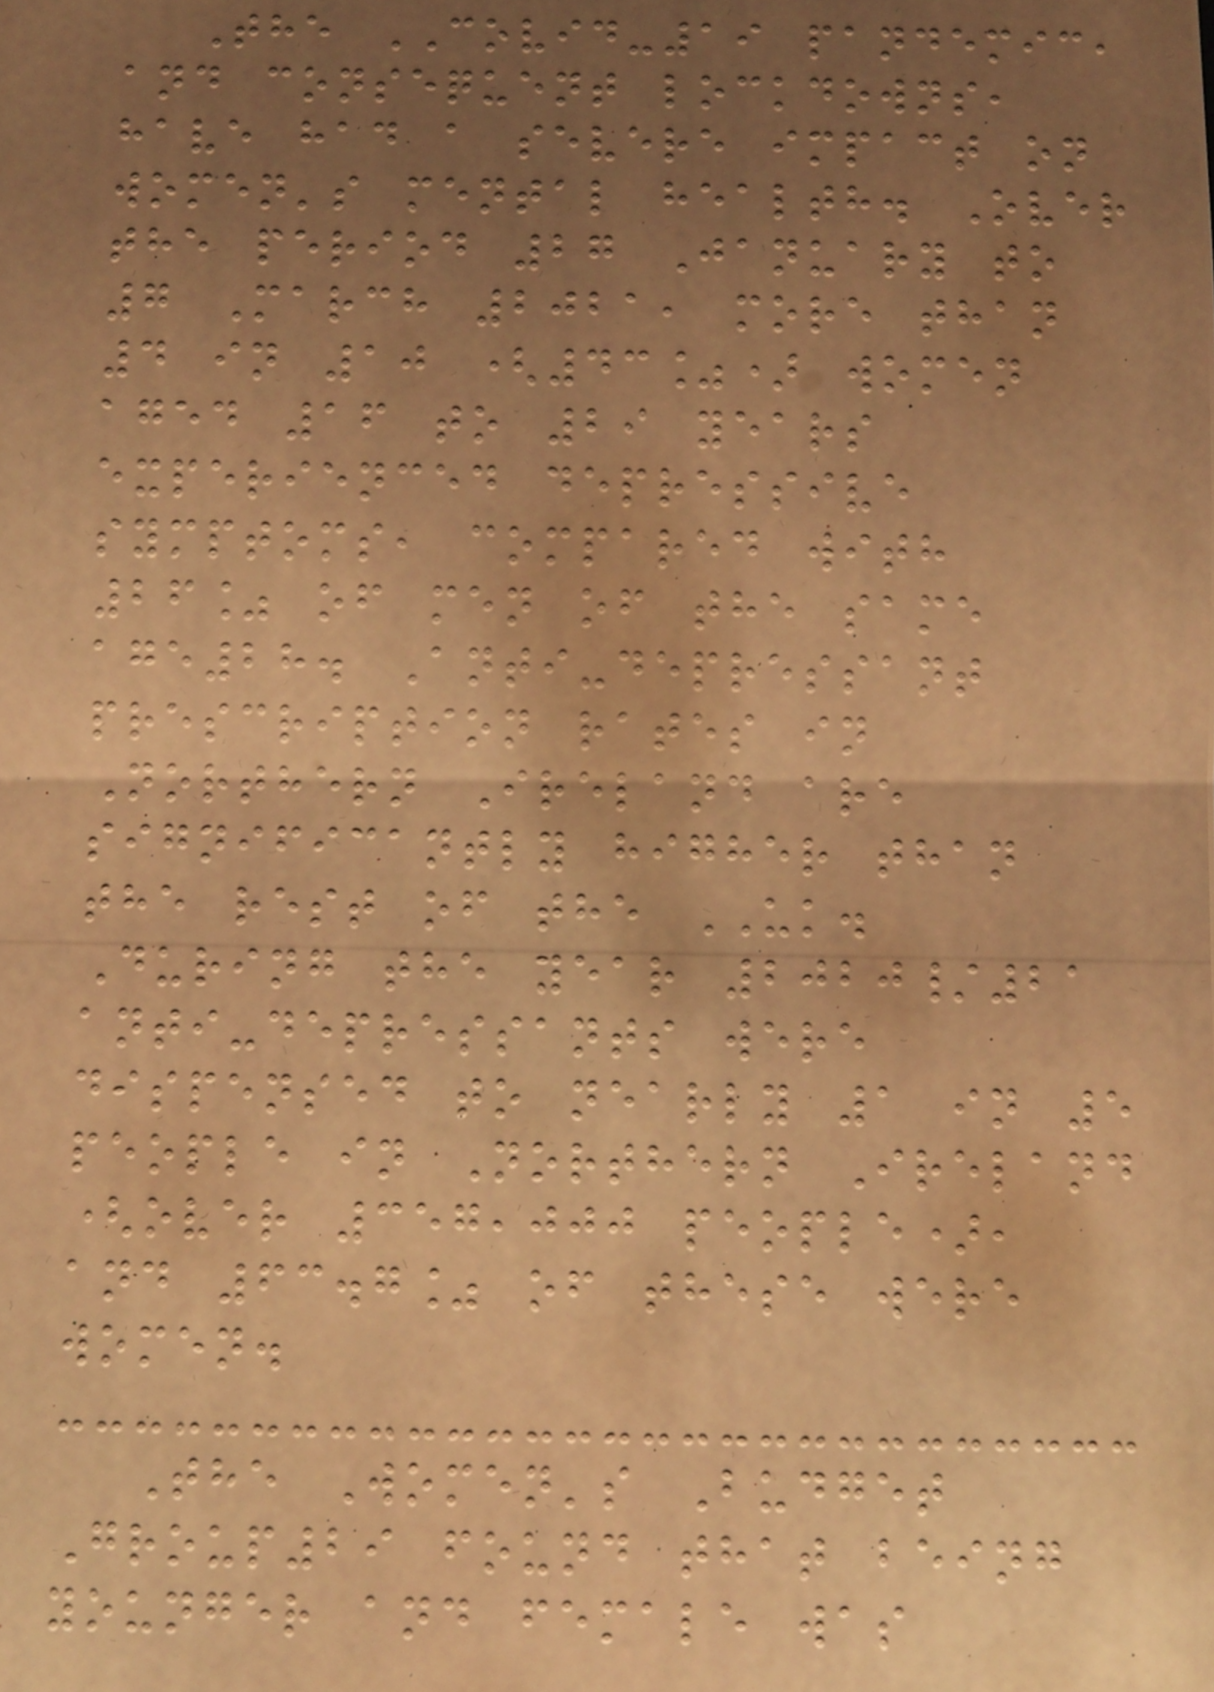The COVID-19 pandemic,
and consequent lockdowns,
have had a severe impact on
women's mental health. Over
the period 27 January to
7 March 2021, more than
4 in 10 (43%) women
aged 16 to 29 years
experienced depressive
symptoms, compared with
26% of men of the same
age28. Anti-depressant
prescription rates in
Northern Ireland are
significantly higher than
the rest of the UK.
During the year 2020/21
anti-depressants were
dispensed to nearly 1 in 5
people in Northern Ireland
(over 357,000 people),
and 63.7% of these were
women.
The Women's Budget
Group29 found that being
younger and female was
